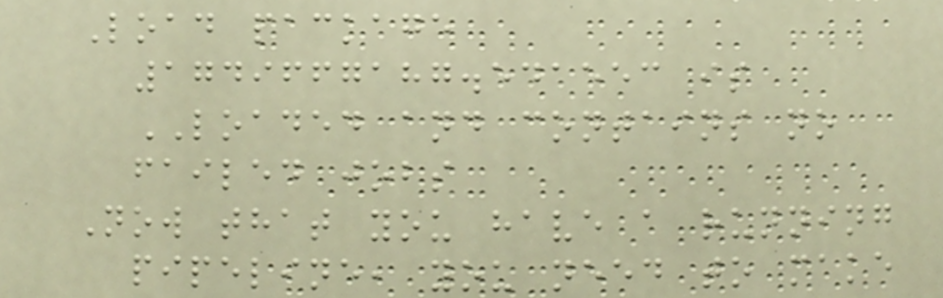Load package
1749667187.541553 is
LOADED and contains no
failed jobs
Now that you have a running
pipeline, you need to make
